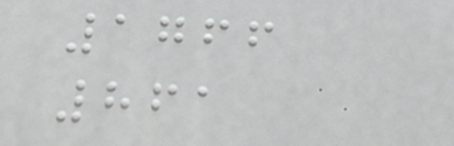1766
861
